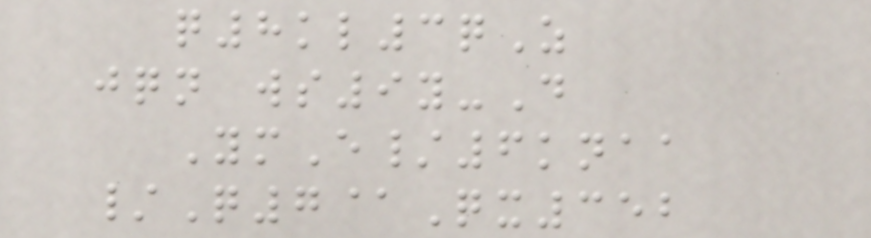q8kl3qZ
jqn ws9y-D
YmE/6knaa
/Q7@Qx352
